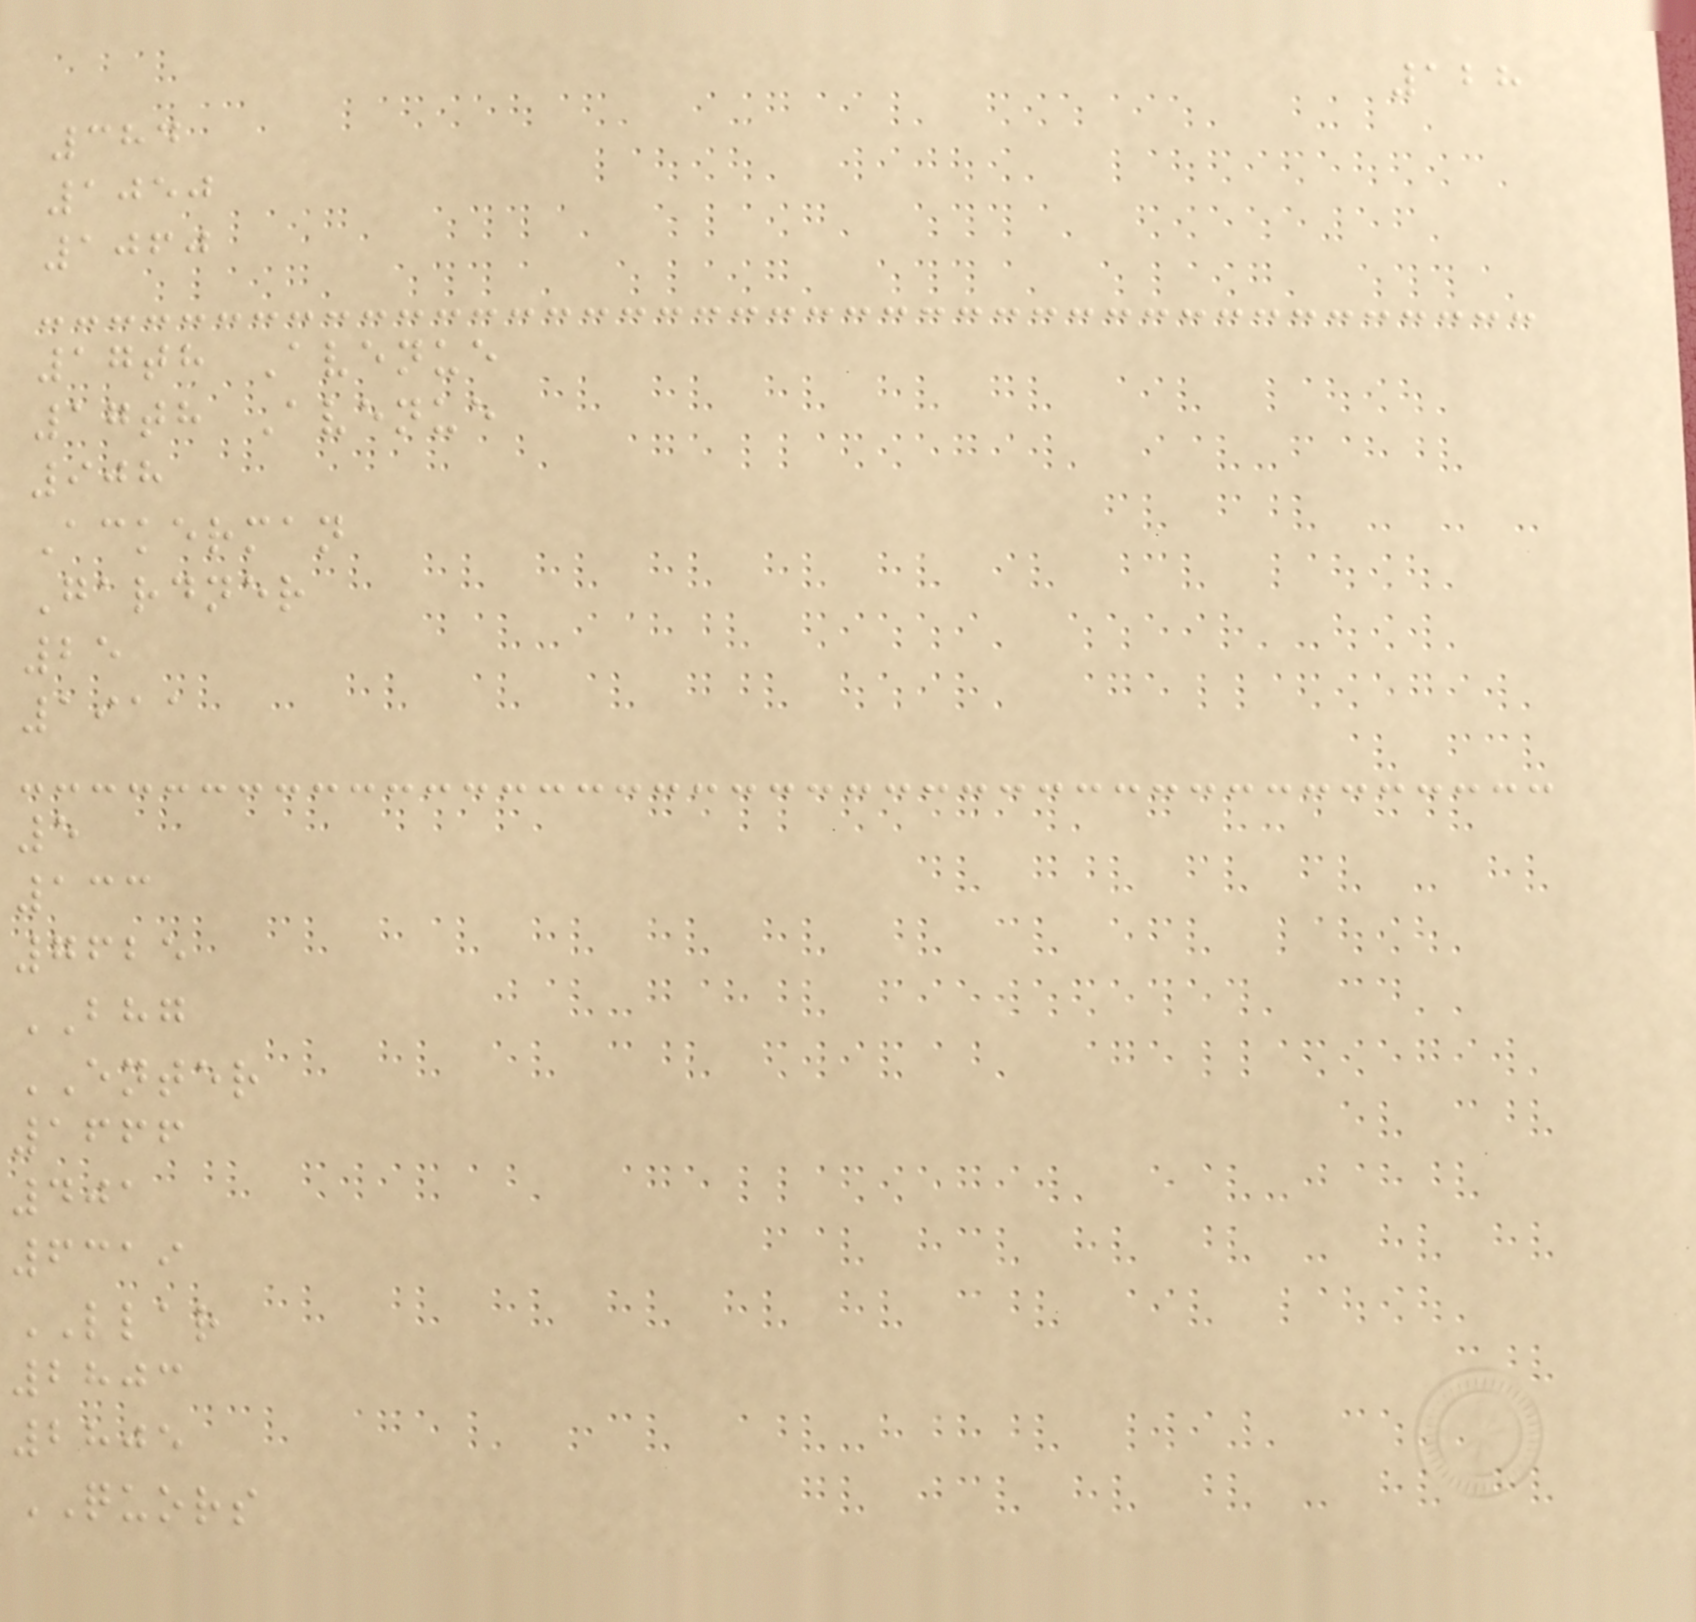128
384
1050
1060
17th Avenue
17th Avenue
908
Ackerman
Gardner
25
1911
5
133
7625
BHG
ENTER
1666
401
6319
LLAR
2803
2805
QUORS
